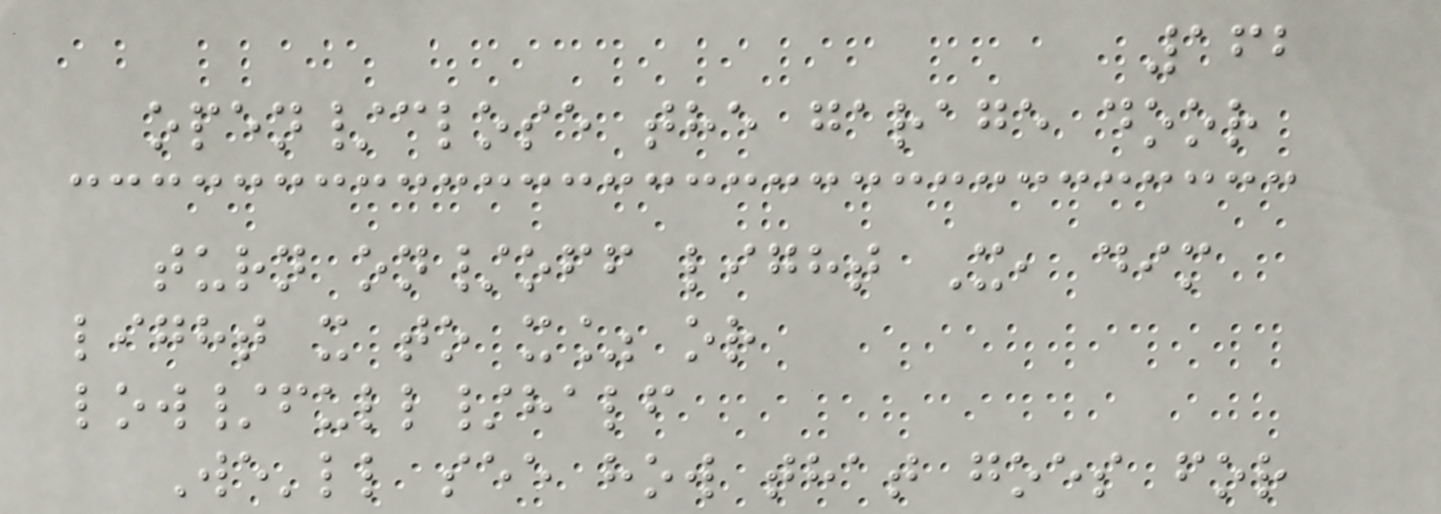162
open/close the garage door
turn on/off light X, dim
light x to x% or
low/full/half
We'll see how that goes for
